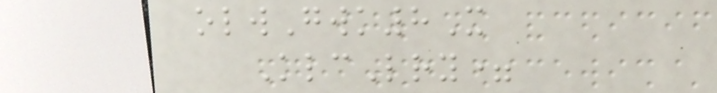olwGwk8X
KlcLry=
